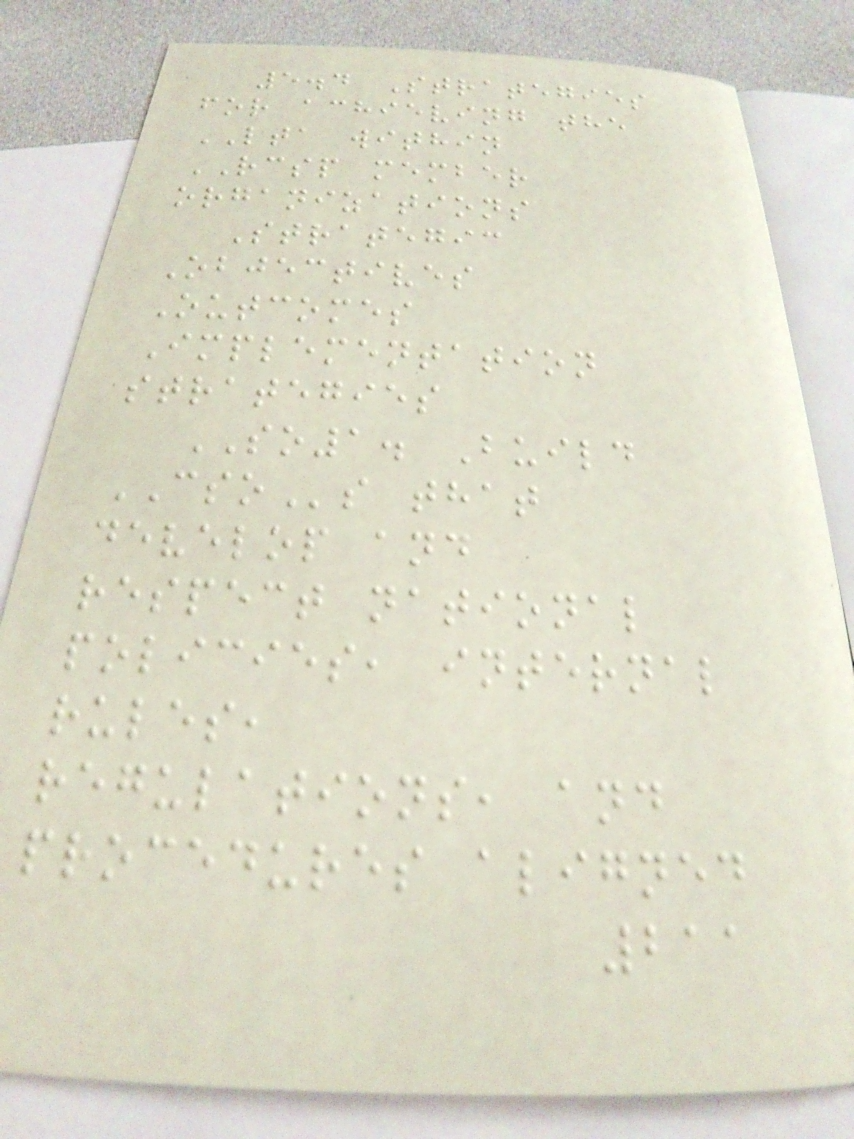5.4 Strategies
for achieving the
LTA within
RCSP member
organizations
Strategic
Objectives
Outcomes
Implementation
strategies
SO1. Build
CSOs that
develop and
respect national
policies, internal
rules,
regulations, and
procedures aligned
211
